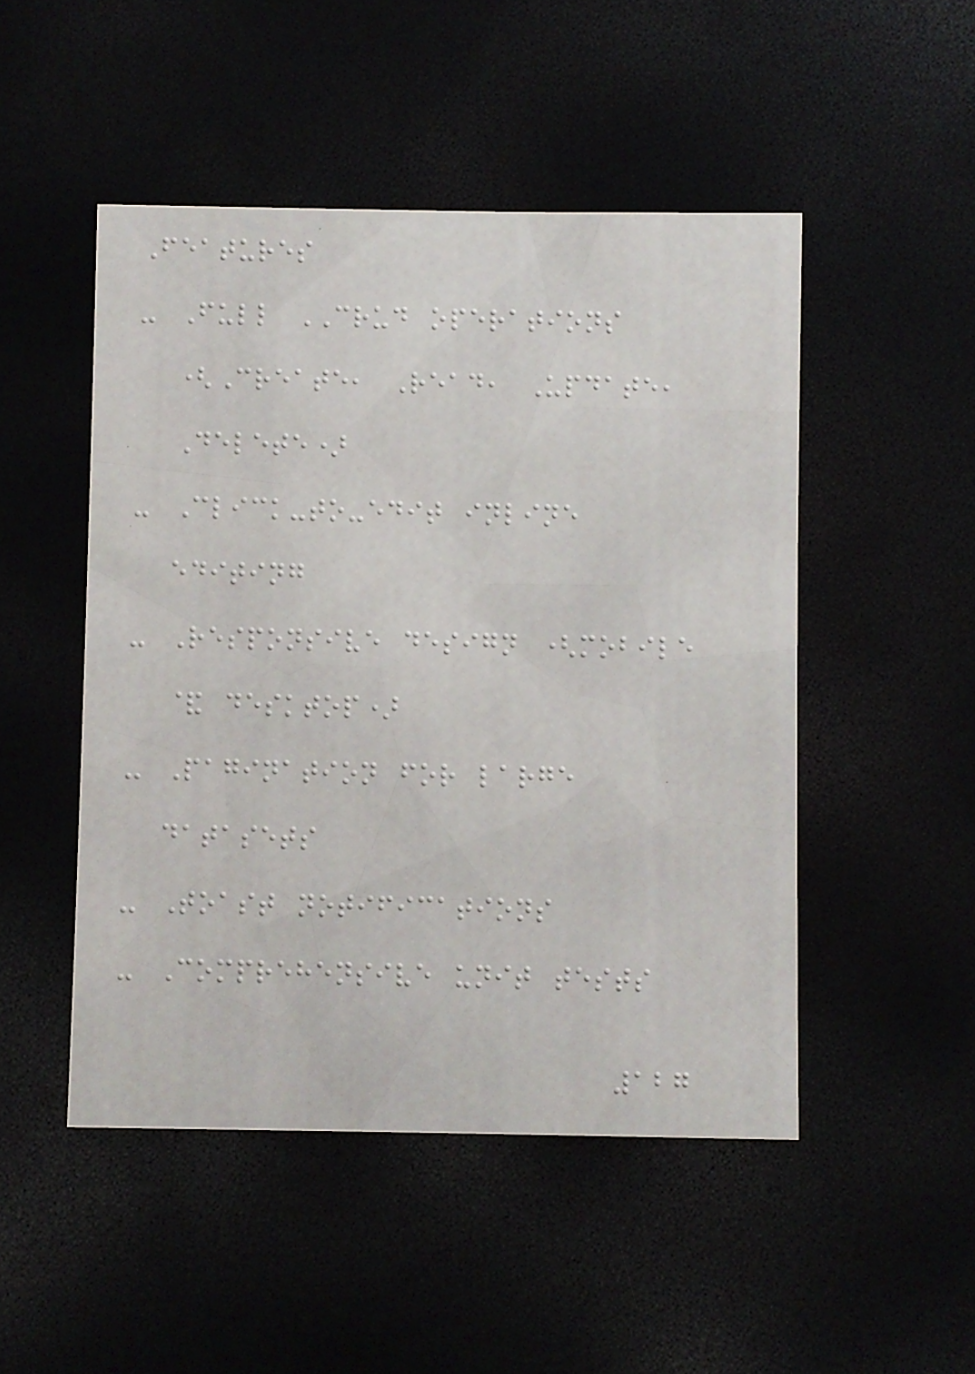Features
- Full CRUD operations
(Create, Read, Update,
Delete)
- Click-to-edit inline
editing
- Responsive design (mobile
& desktop)
- Pagination for large
datasets
- Toast notifications
- Comprehensive unit tests
127
